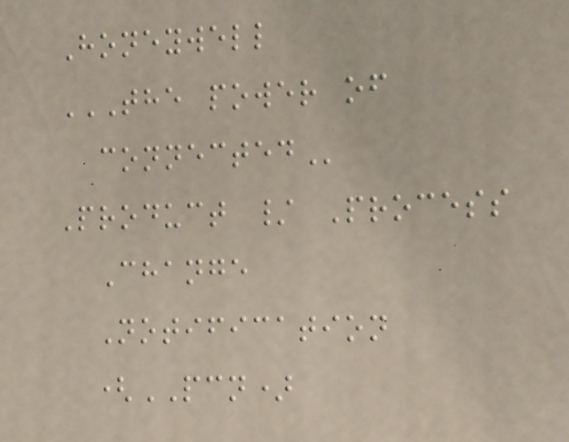Honeywell
THE POWER OF
CONNECTED
Product / Process
Change
Notification
(PCN)
